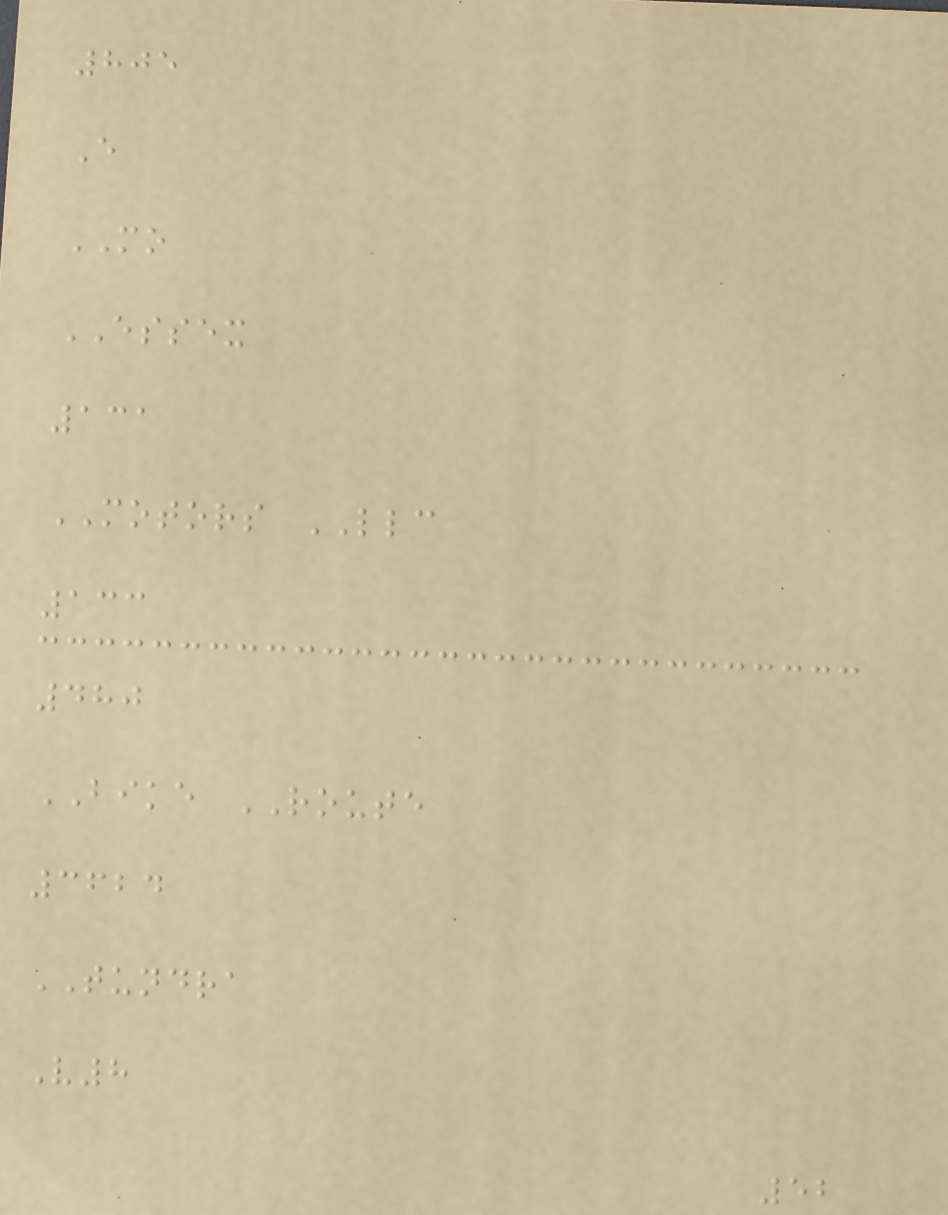805
E
MO
ESSEX
131
MOTORS LLC
133
480
BIKE ROUTE
3624
TUNDRA
V8
52
